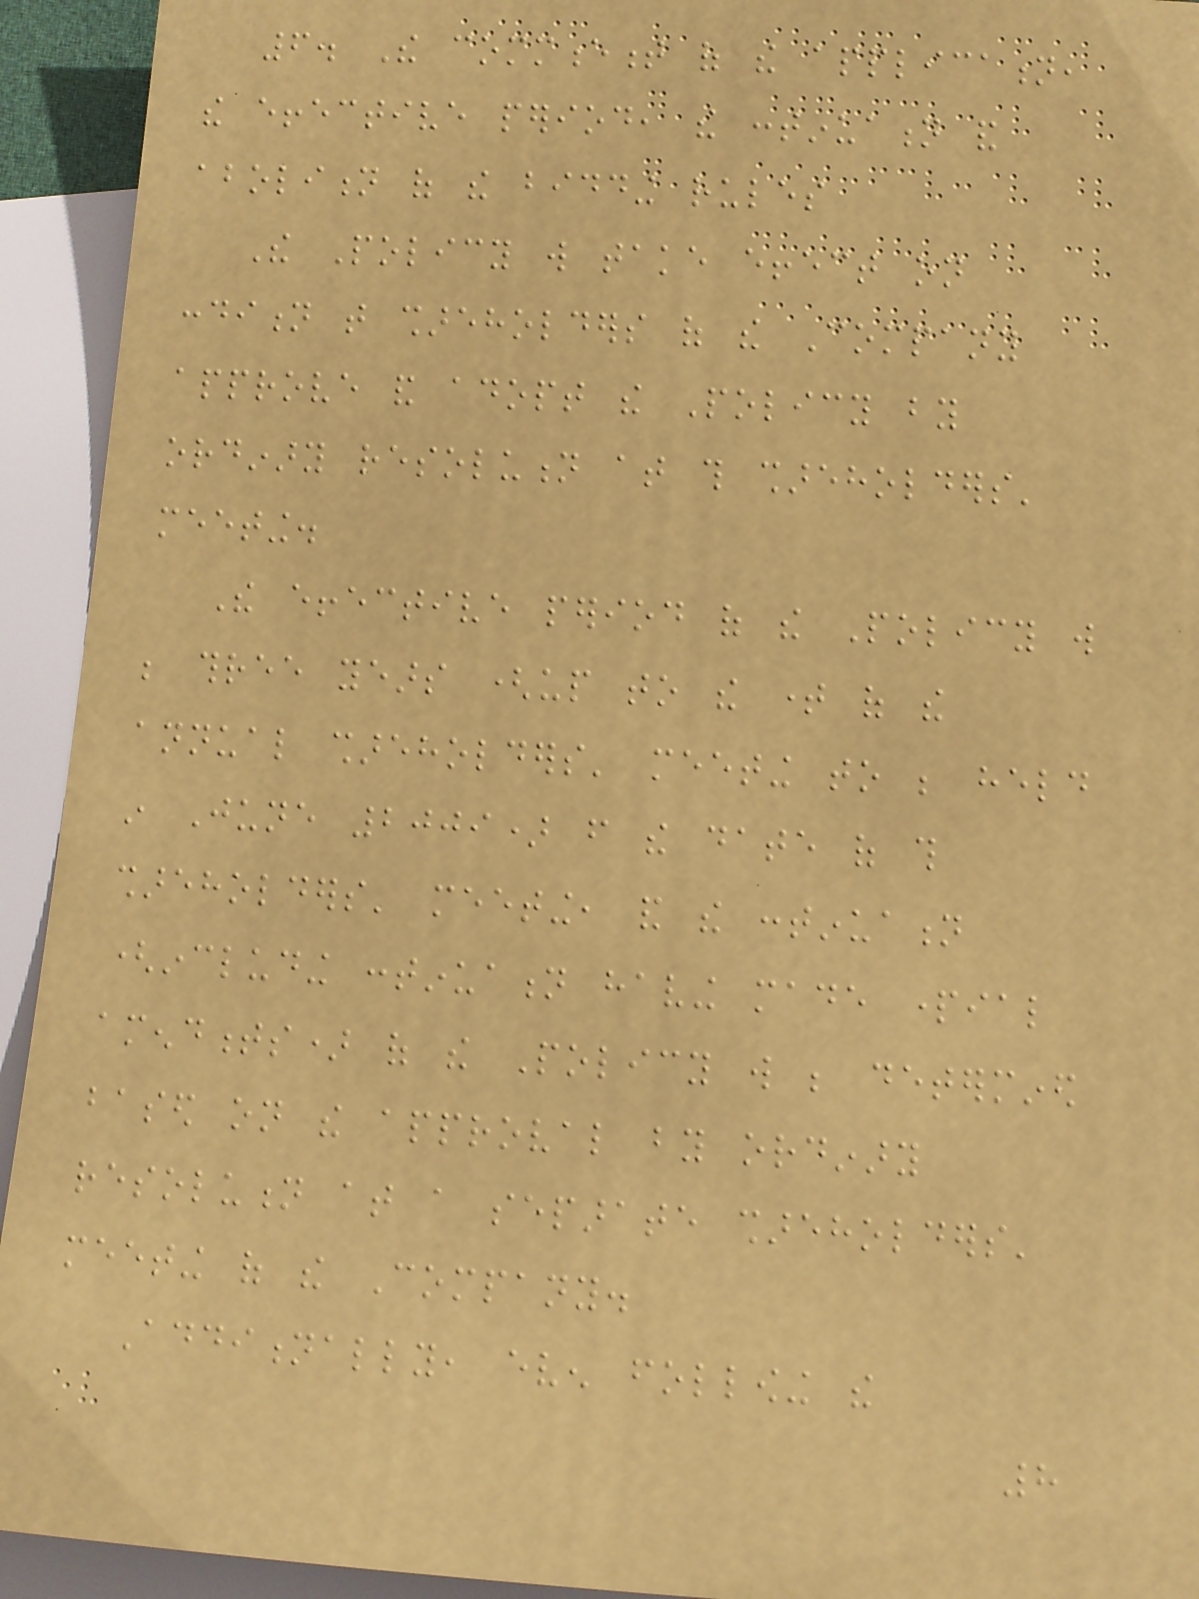6. The commencement of the application,
the effective period, the continuation and
abolition of the bidding rules
The Policy will take effect on
condition that shareholders of the Company
approve and adopt the Policy by
ordinary resolution at this shareholders'
meeting.
The effective period of the Policy will
be three years (up to the time of the
annual shareholders' meeting to be held
in June 2009) from the date of this
shareholders' meeting, and the continuation
(including continuation having made partial
amendments) of the Policy will be determined
based on the approval by ordinary
resolution at a separate shareholders'
meeting of the Company.
Additionally, even following the
8
